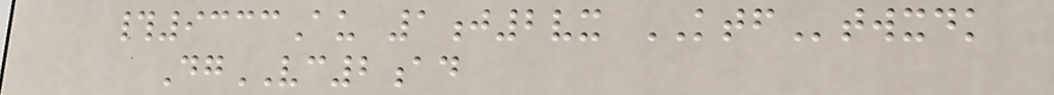#9333Au 1j2vx KTFtwxdk
DgVC2ad
